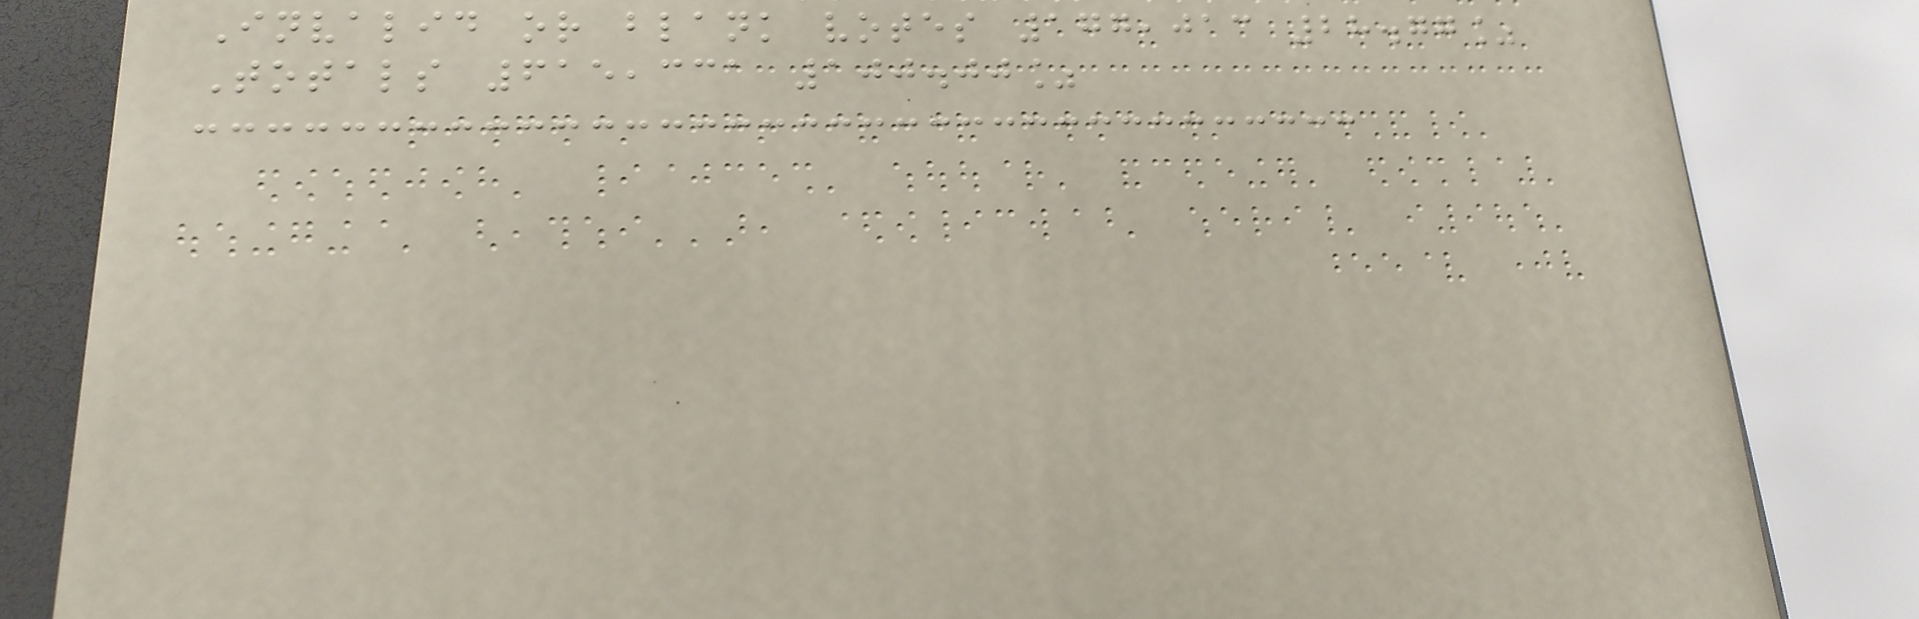Invalid or blank votes 177,013 28.77%
Totals 615,331 100.00%
